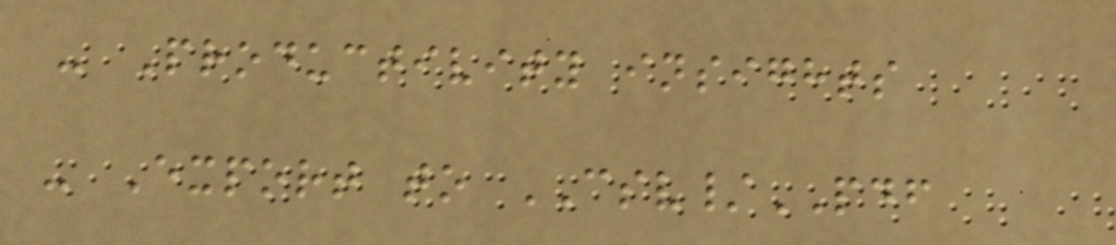- Productivity insights
- Export to CSV/PDF
